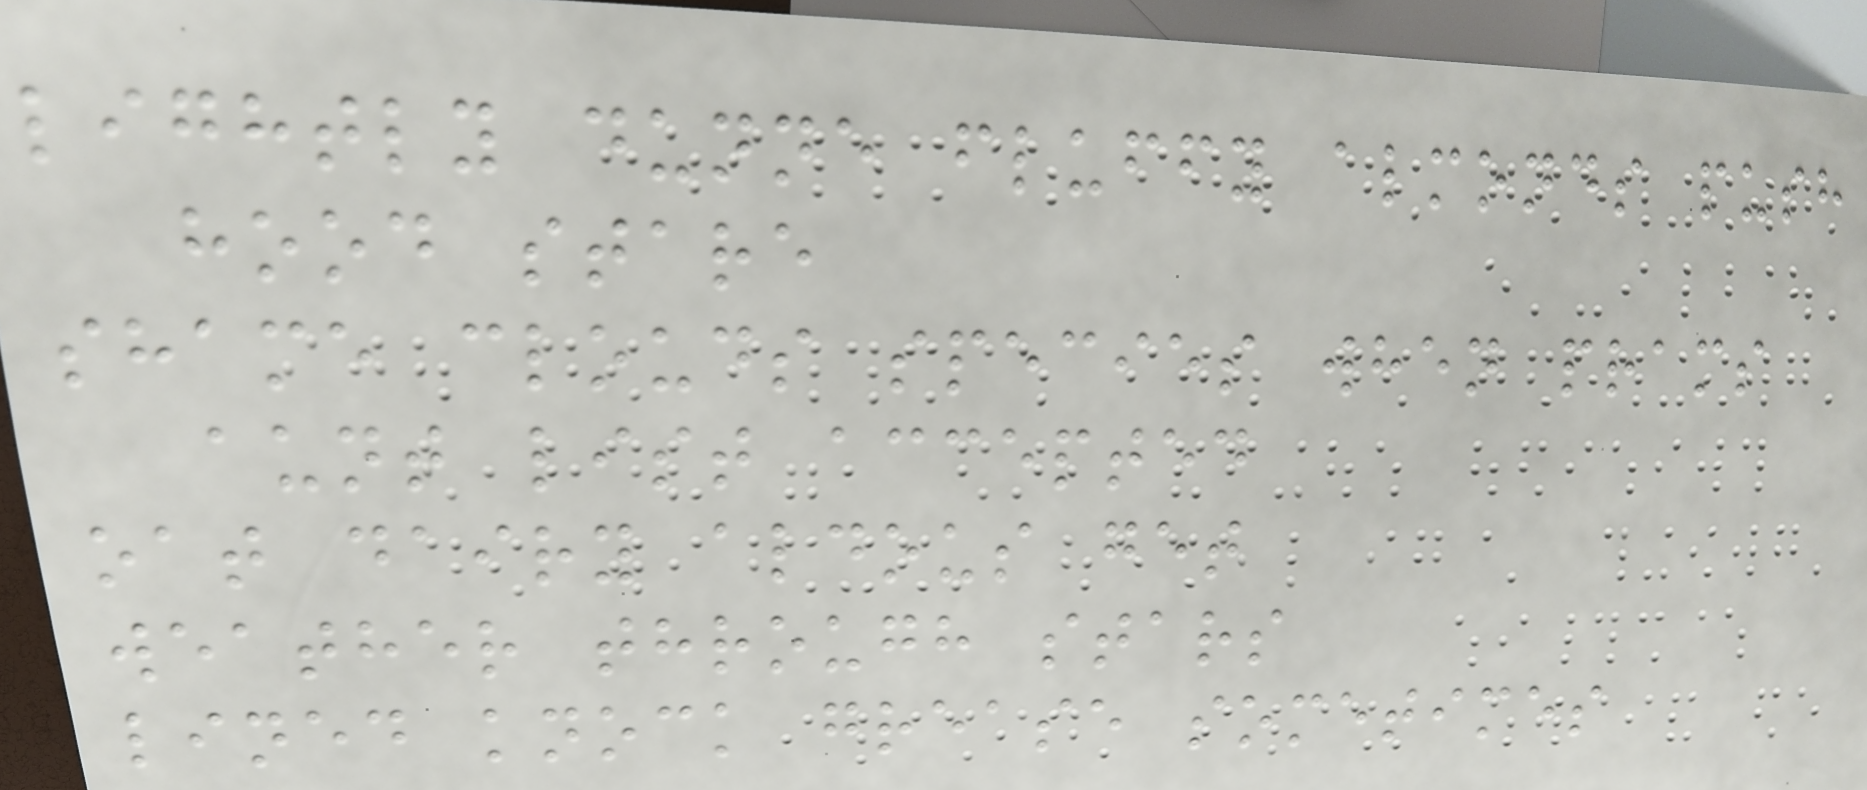lightly dunne fluffy almonds push
hood stare
shame clouds species when prams
aunt list accepted
oat dairy aldous get
weather through stars
lined knock grease sometimes
